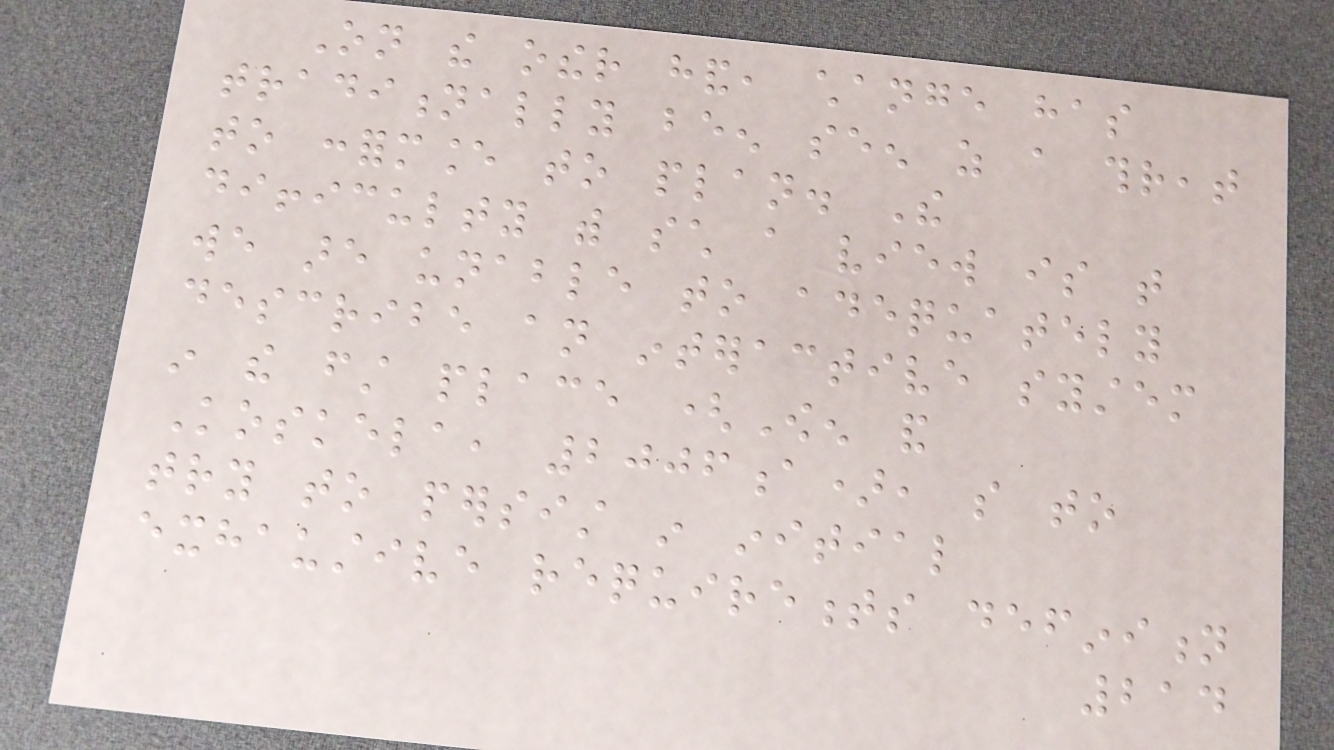On the other hand, change has
traditionally been seen as a threat
to conformance to plan. The
difficulty with such a view is that
we are unable to adequately
describe an interactive system
in the first place (Owen and
Koskela, 2006a), so to
try to persist in initial
exhaustive requirements definition
214
